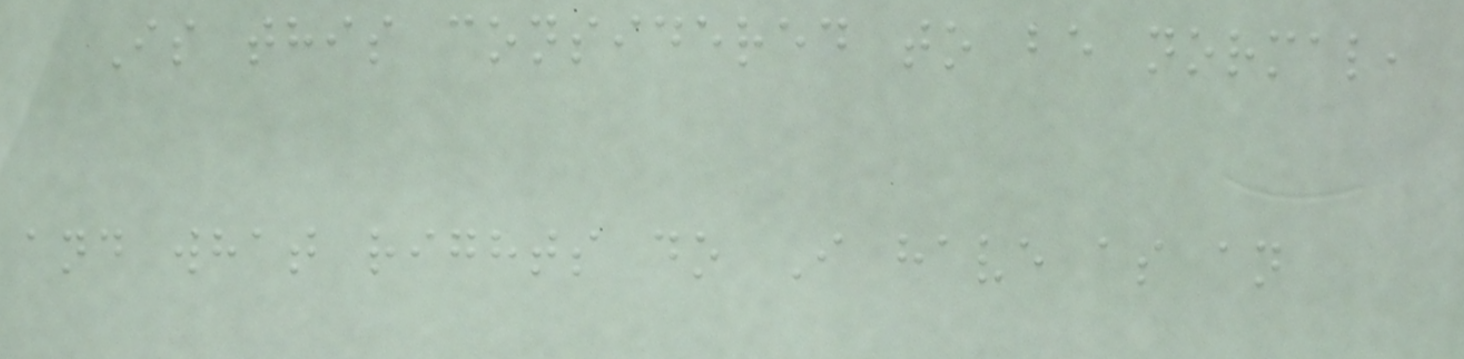Is this considered to be normal,
and what rights do I have as an
